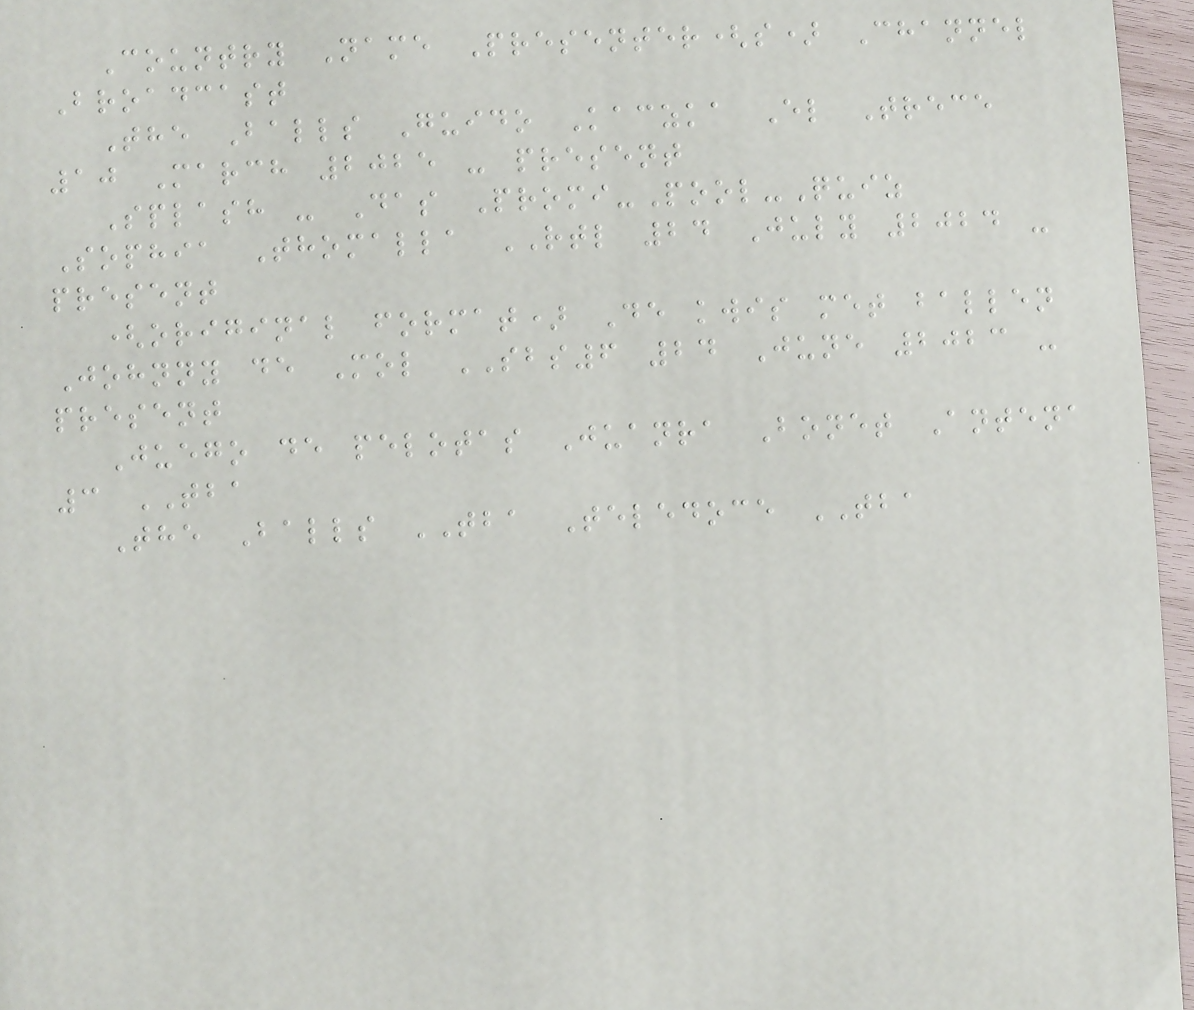Country Name Presenter(s) Channel
Broadcast
The Balls Guido Kaczka El Trece
10 March 2025 - present
Splash - Das Promi-Pool-Quiz
Sophia Thomalla RTL 24 July 2024 -
present
(original format) De kwis met ballen
Johnny de Mol SBS6 24 June 2023 -
present
Juego de pelotas Juanra Bonet Antena
3 TBA
The Balls TBA Teledoce TBA
